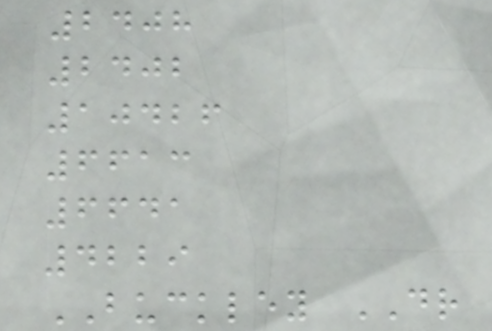2408
2402
10426
6613
6641
4229
BUCKLEY DR
